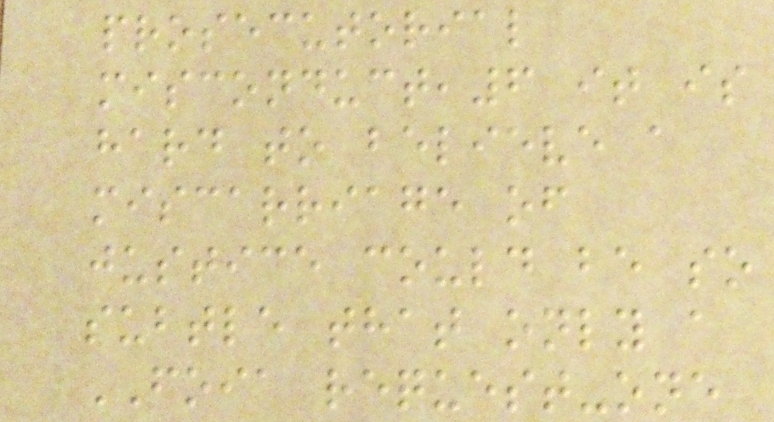prosecutorial
misconduct,6 it is
hard to believe a
miscarriage of
justice could be so
subtle that only a
FOIA request-one
